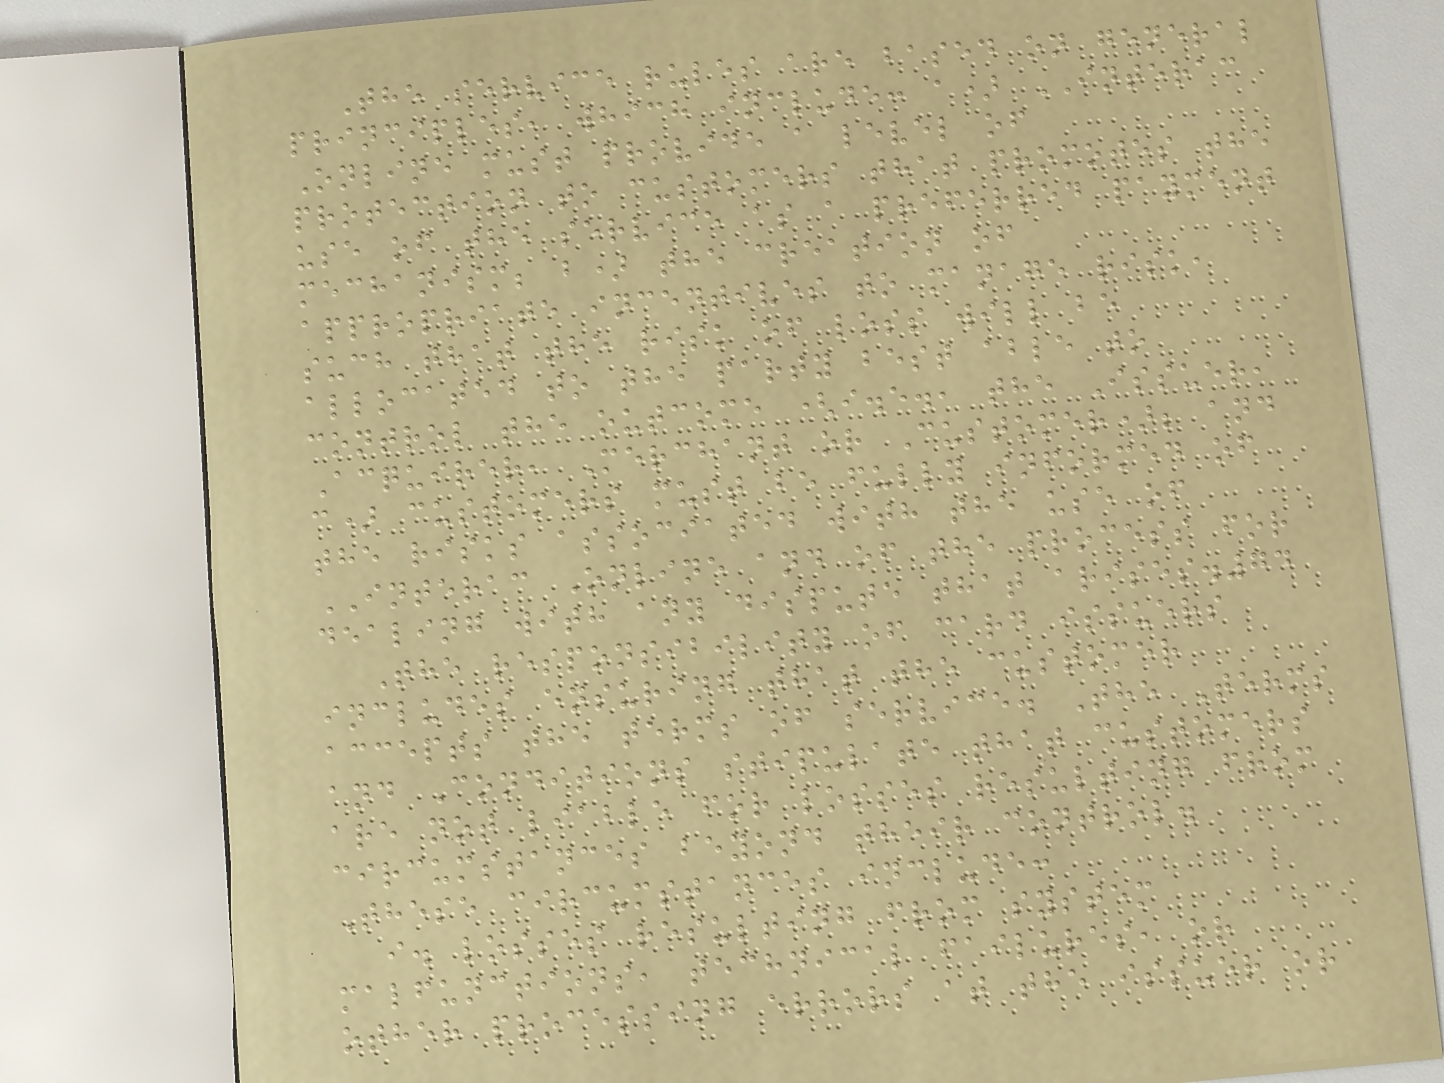The service rules are based on general
principles, which include: a) INTERAC
Online must provide a level of
protection to customers that promotes the
use of the service as a preferred payment
mechanism; b) the creation of
appropriate incentives to manage risk,
such that the risk of loss will be
allocated to the party best able to
control the outcome (i.e., the Issuer,
Acquirer, Merchant or Customer); and
c) customers must be fully informed of
the risks associated with the use of
INTERAC Online and of the process for
dealing with any dispute that arises.74
The responsibility of card issuers
includes ensuring that the customer
accepts the terms of service. The Terms
and Conditions stipulate that customers
are not liable for losses resulting from
circumstances beyond their control.
These circumstances include:
i. losses resulting from system
malfunctions, technical failures, or
other processing errors at the issuer or
